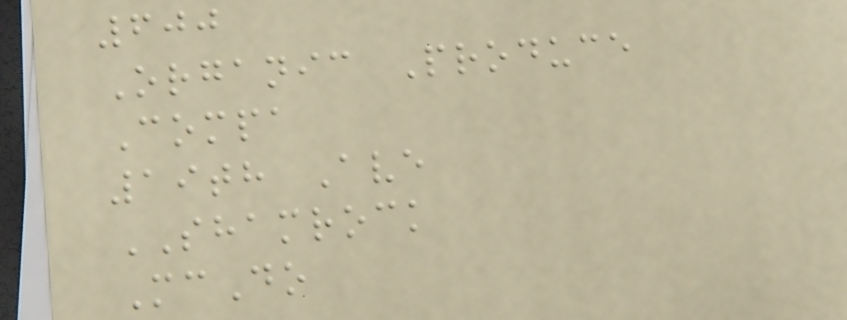600
Organic Produce
Compa
19th Ave
SHAMROCK
McDo
